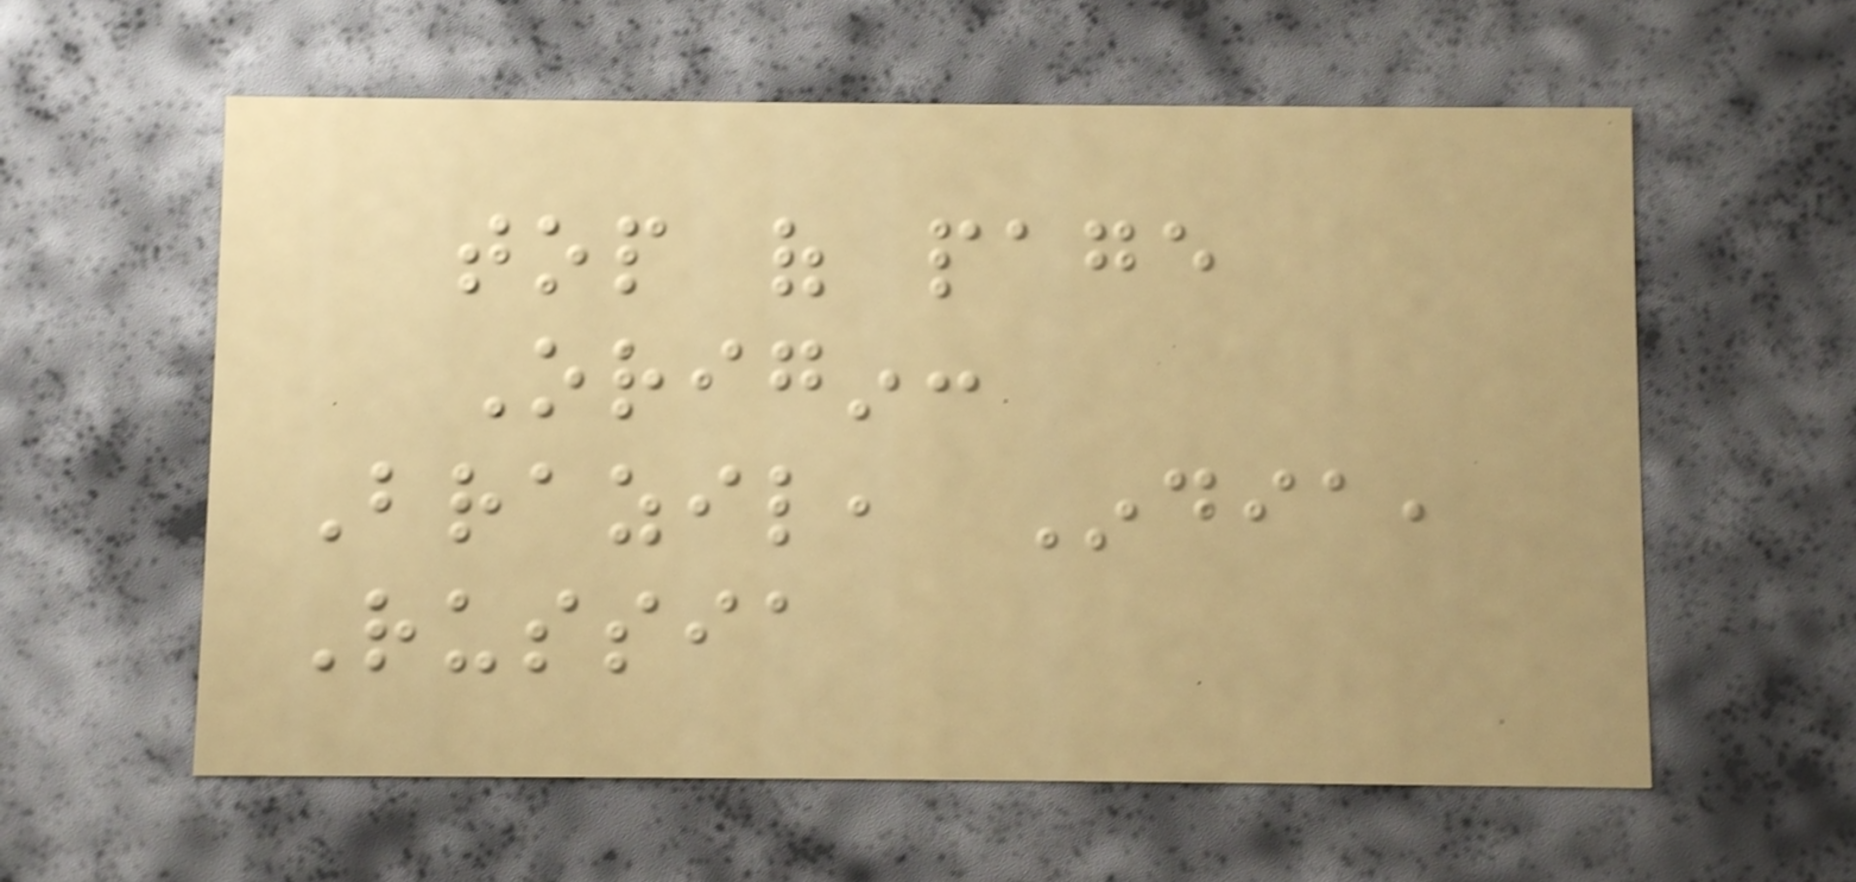top of page
Origin:
Brazil, India,
Russia
